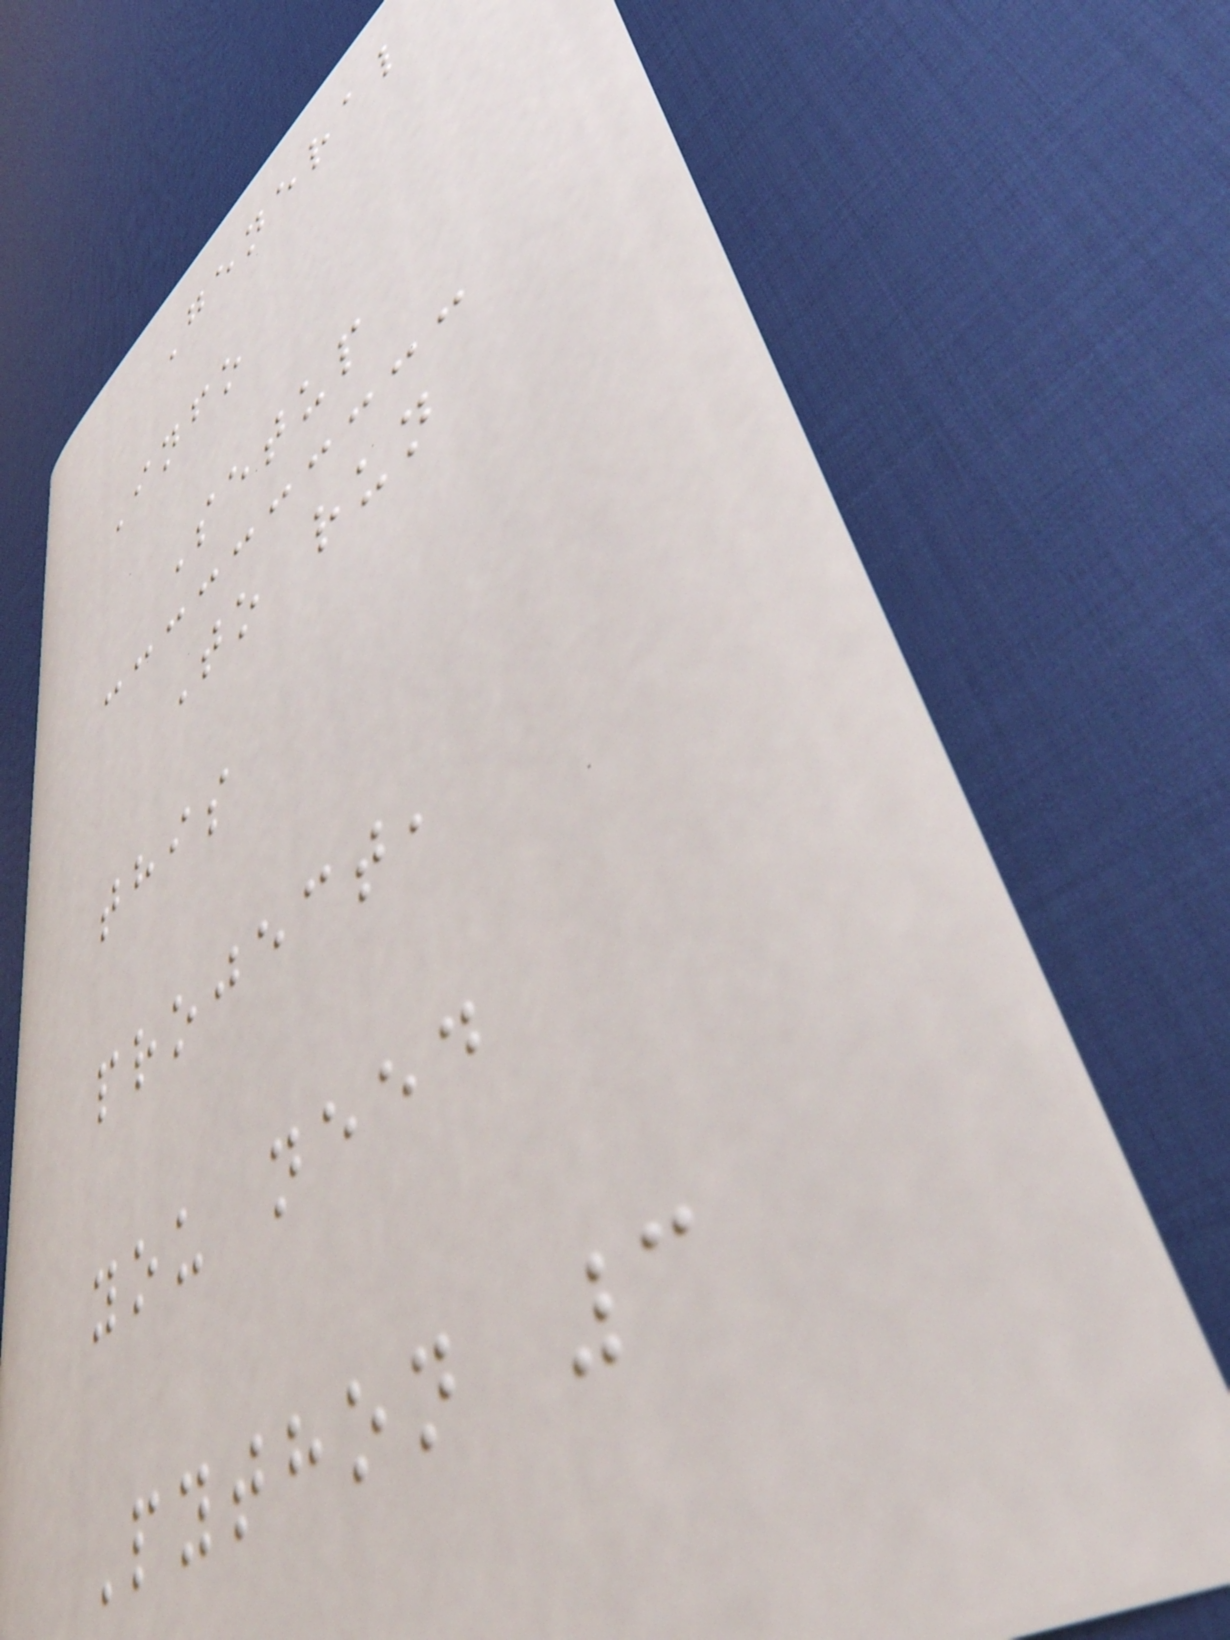General
Info
Setup
To run
this
project,
you need
Python 3
